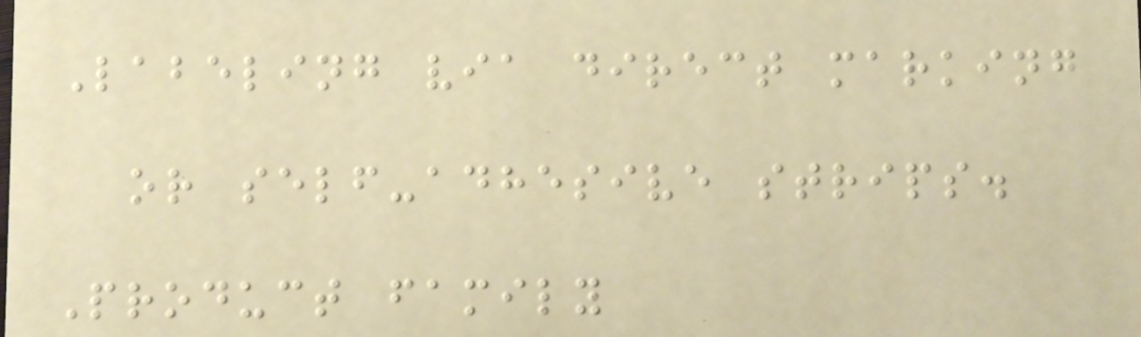Labeling via direct marking
or self-adhesive strips.
Product family
